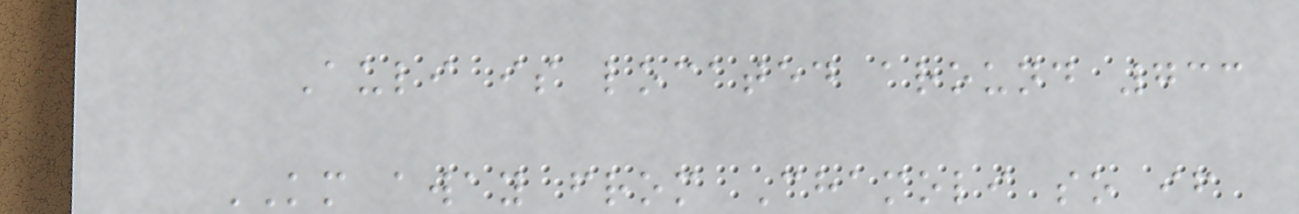Auli is located around 733
KM away from Chamoli so if
